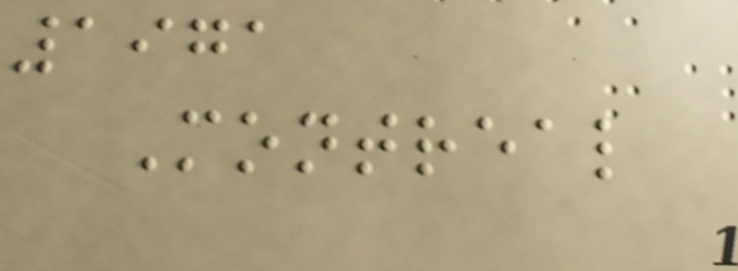1971
Montreal
